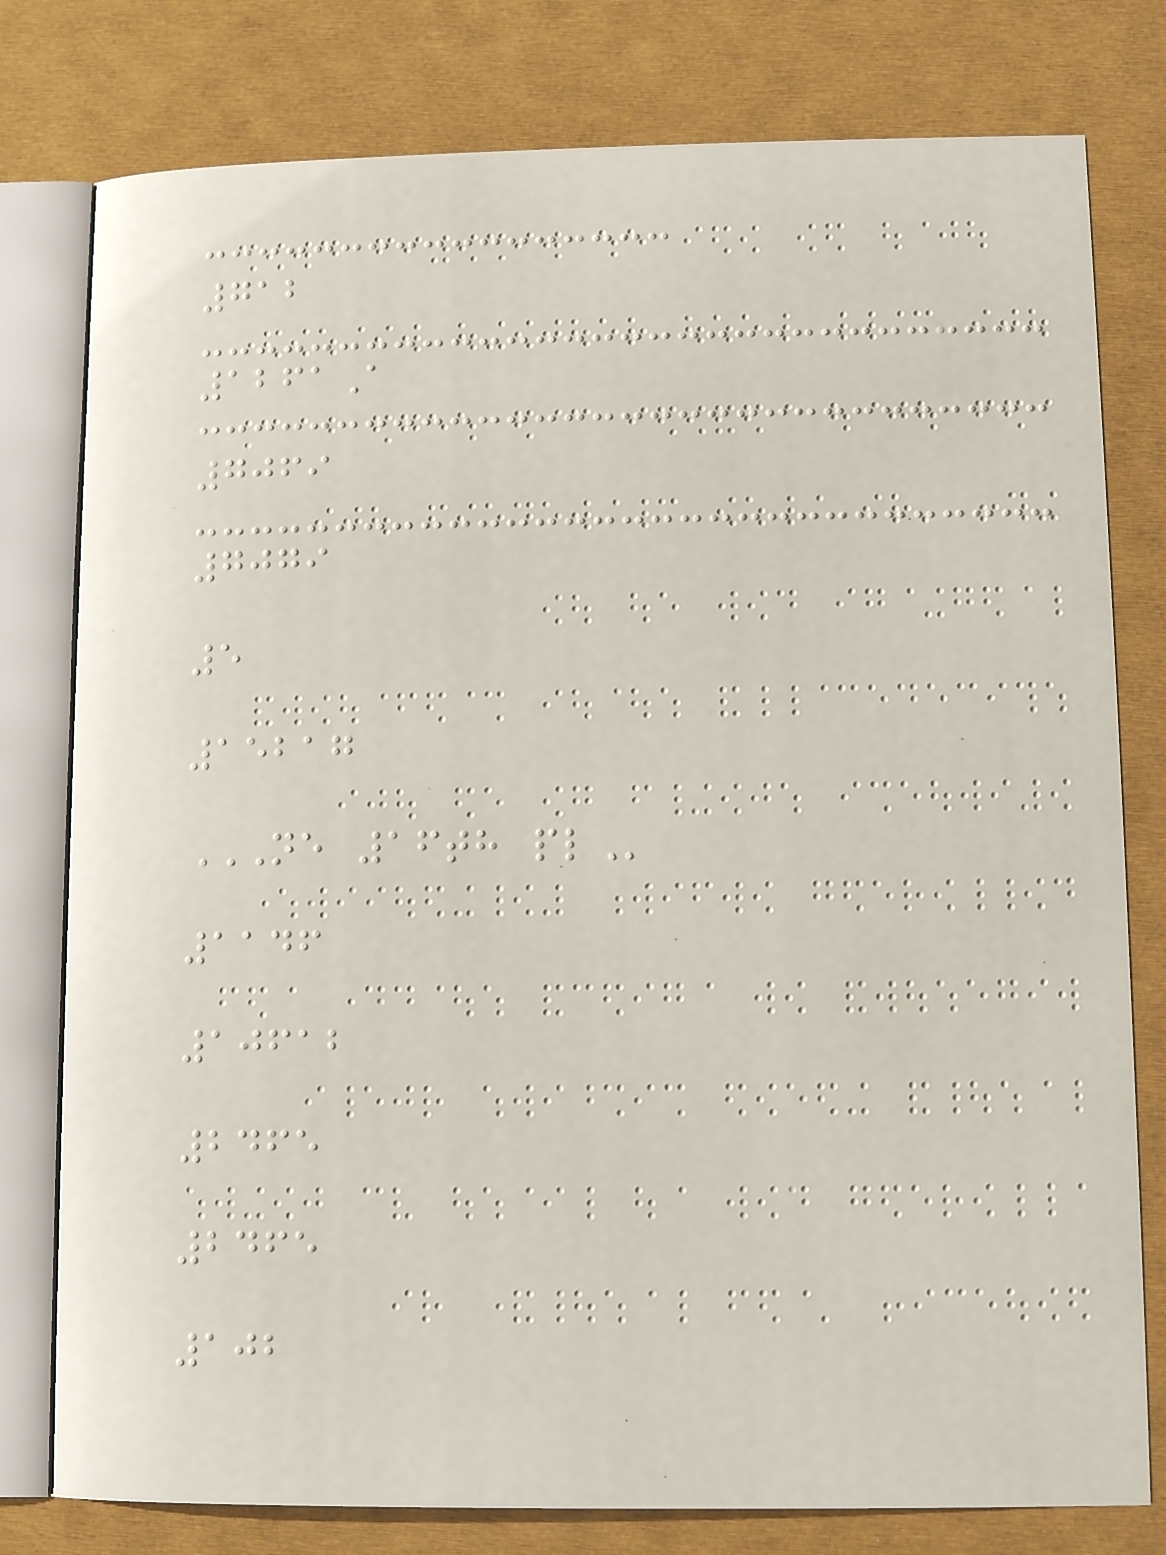712
1261A
7069
7079
5
15217
NE 16TH PL
1146
10612
2465
2465
102
